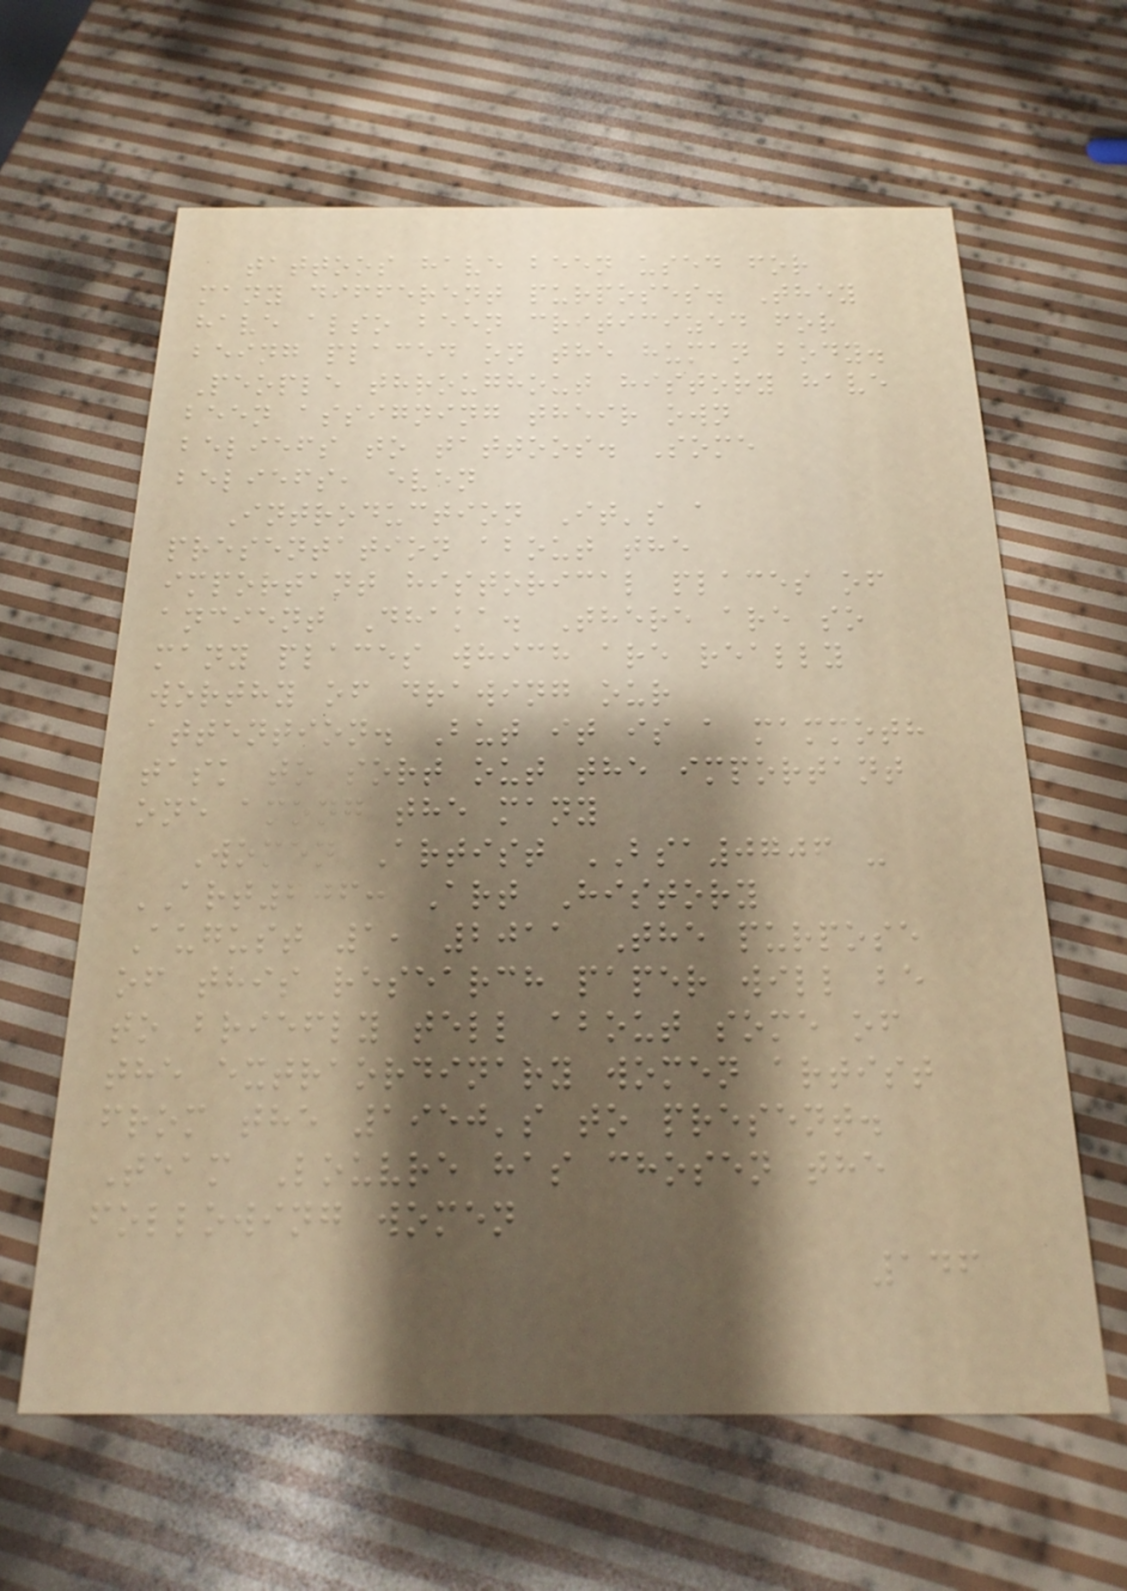tattoos have been used for
many different purposes. They
have also been criticized for
being placed on the human body.
People throughout history have
been assigning their own
beliefs to tattoos. Some
beliefs, even
Introduction It's a
presentation about the
important historical places of
ancient Dhaka. There are so
many places which are really
worthy of drawing our
attention. But it is a mammoth
task to sort out the important
one among the many
Women Artist BSA0706 -
ART206: Art History
August 1, 2011 The purpose
of this research paper will be
to briefly tell about some of
the extraordinary women artist
from the 1950's to present.
Team Louvre has chosen the
following women
146
